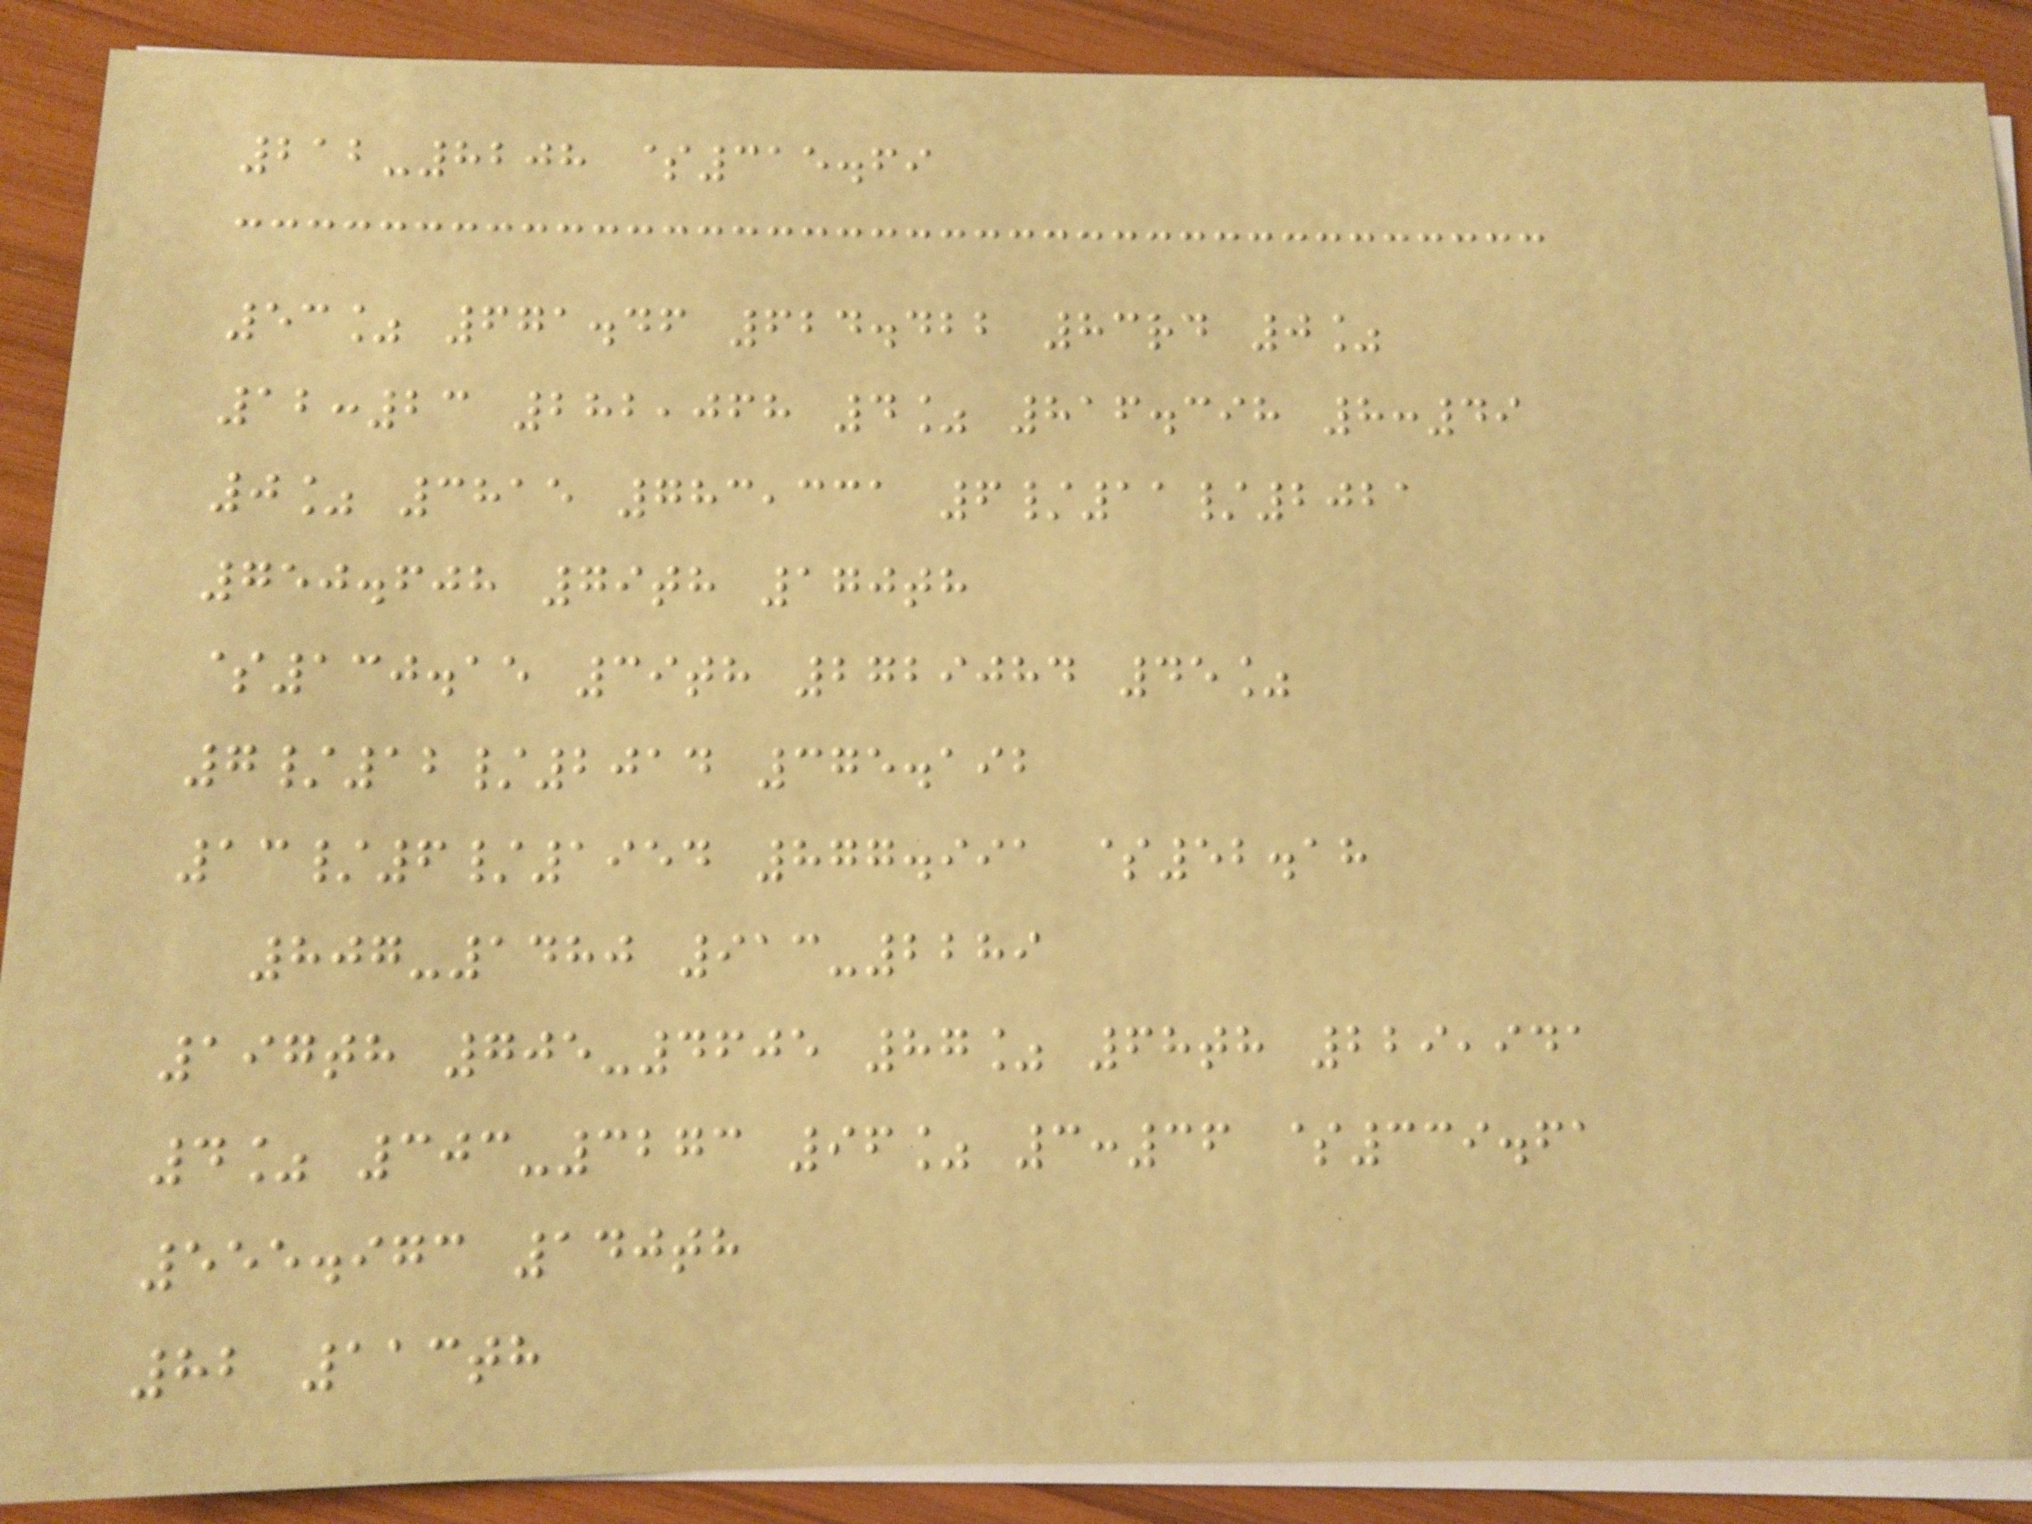212-8208 $315.69
53% 671.46 624.422 83rd 0%
12:23 282,068 4% 816.398 8:49
0% 3815 783,331 6/11/2021
750.608 79th 170th
$130.15 39th 2729084 45%
7/12/2014 375.192
13/6/1954 877.991 $52.18
807-1480 913-2289
197th 705-4605 87% 68th 229,941
4% 303-3273 96% 3:36 $339.61
555.973 140th
82 113th
